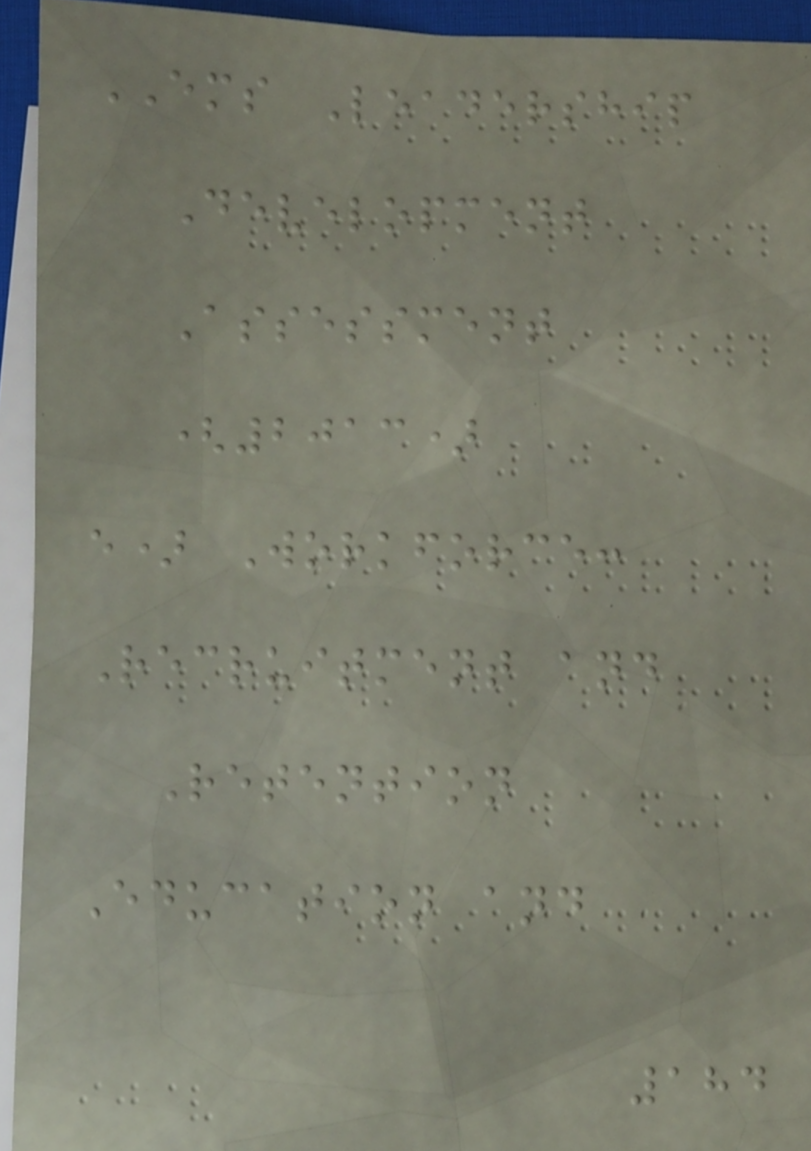EMS Leadership
Development
Assessment
(2013)
e) Workforce:
Recruitment and
Retention
Education and
184
